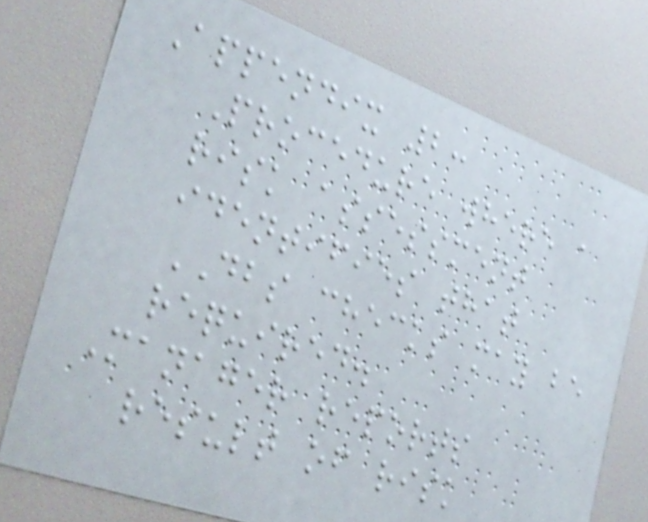Appendix 2:
Procedure where a
risk assessment
identifies that
DBS checks may be
required.
Manager reports
result of risk
